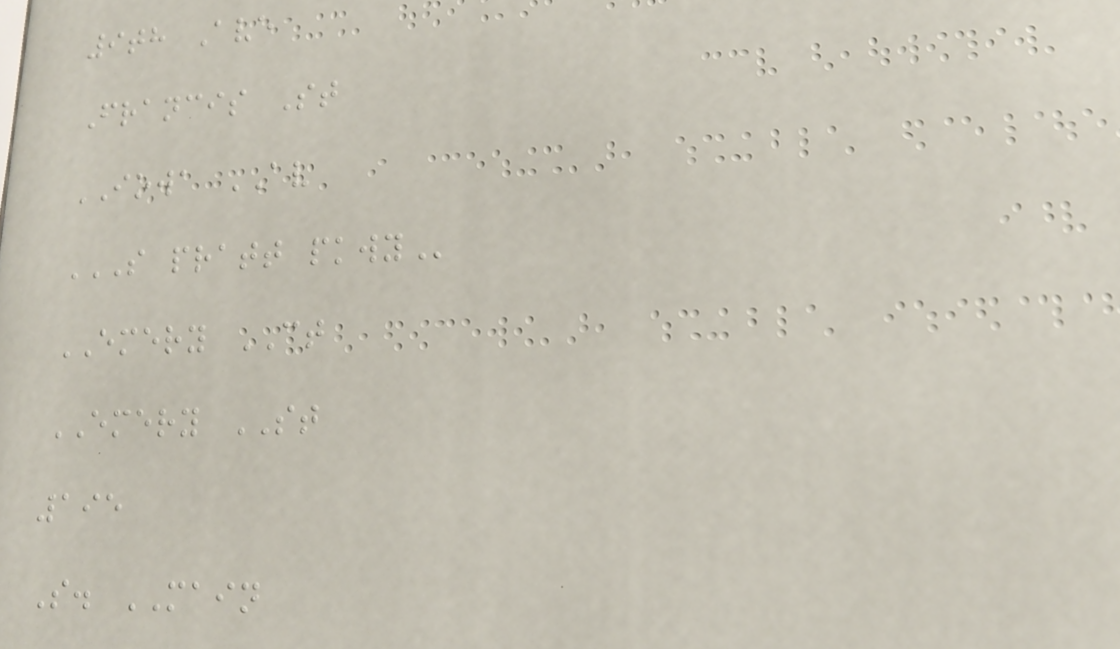9th Ave
Francis St
IOWA AV
S PRATT PKWY
EMERY CT
EMERY ST
195
S. MAIN
